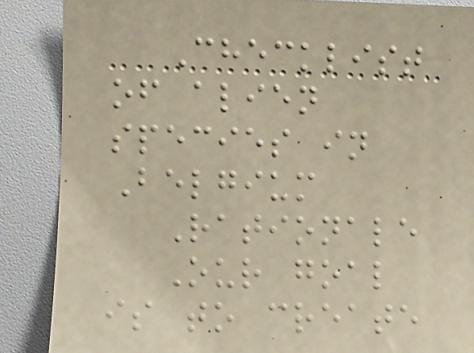Checklist
of alien
species in
Belgium
Rationale
Our goal
is to create
